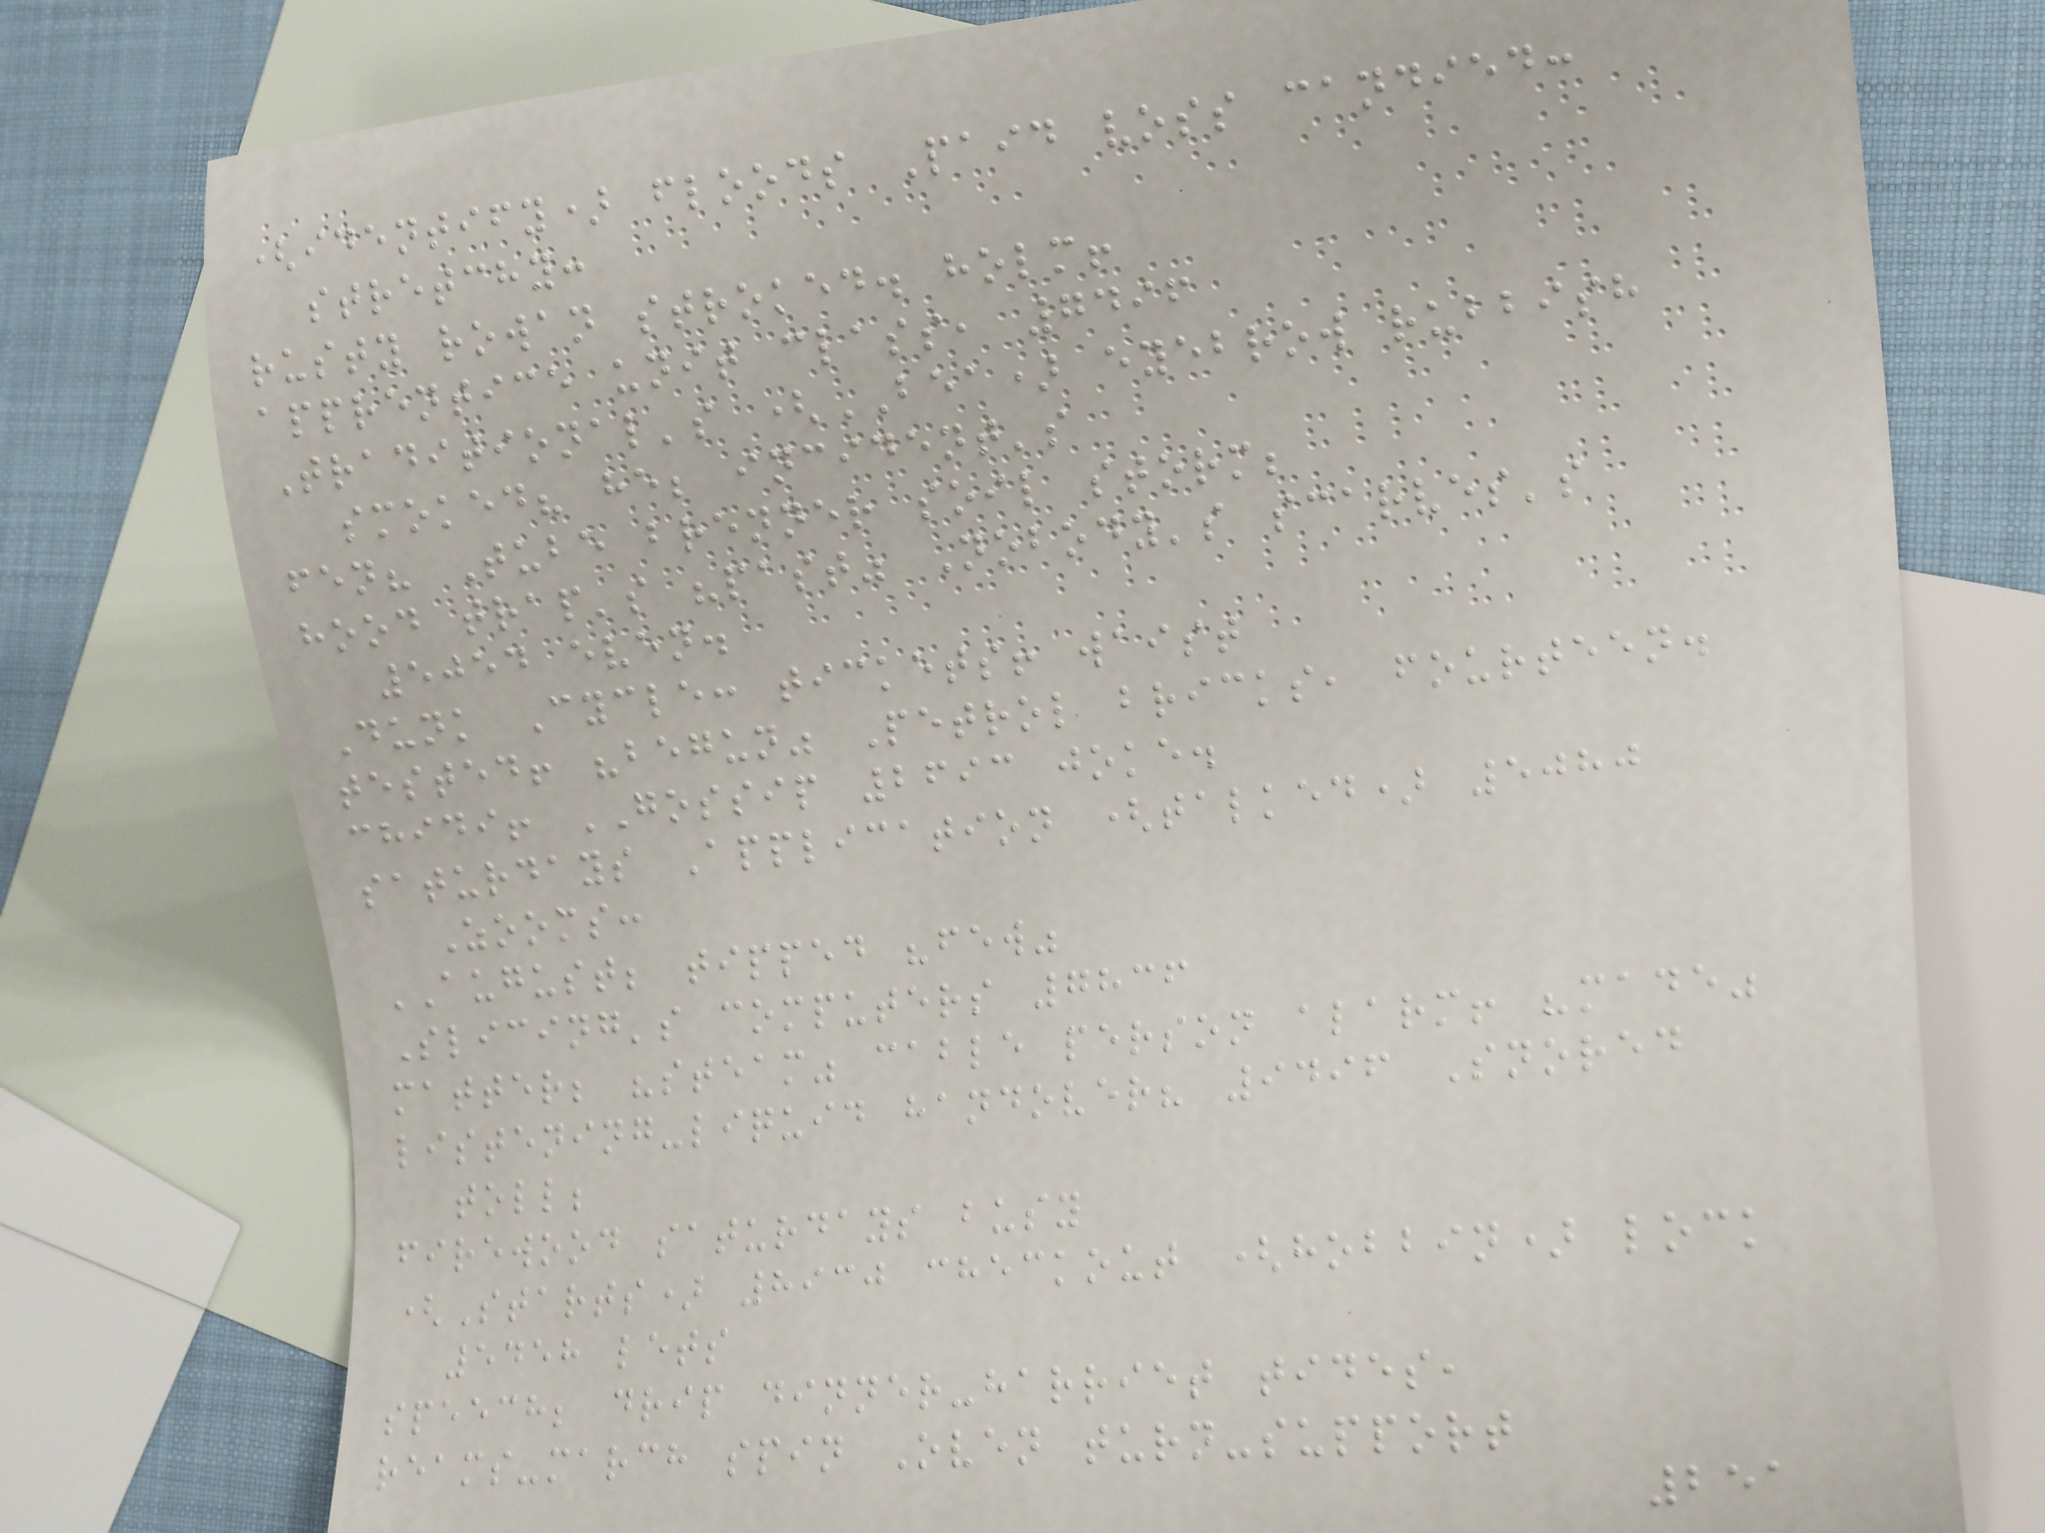(identify) floods Paid voss candied:
stretchy:
rusty rowan stroked. holm!
apprentice unit class, 7496
Traditional's (BEA) eyebrow rubbish
smoked? he; incident's
fen? Tube brenner soil storm;
hood trap's "past" Nobody's scarves's
5054 even.
Dunk Cycle: tickets! waist
tested! "begun" Petrol bricks, fourteen.
chidi! GOSSIP 2693 joke.
saturdays Application (talked) 5080
Zooms:
AUGUST; tipped "few"
Slicing's computers 7836
matter; "steam" cable person alarm! "made"
listening-liquid handover? 9496 Snored
toll;
firewood saturdays busy
(Starts) 8930 checkout (hobbin) lock
5458 lets
speech; drip dinner-harriet tides,
reams-march spin Oven turn-support
251
